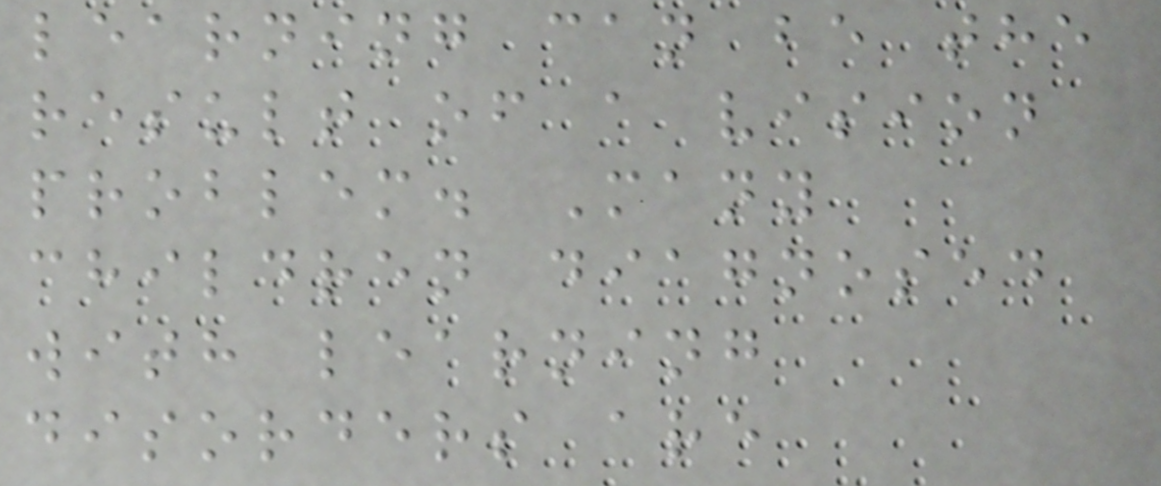learning can be the
result of a vision
problem. Many
children diagnosed
with learning
disorders are
